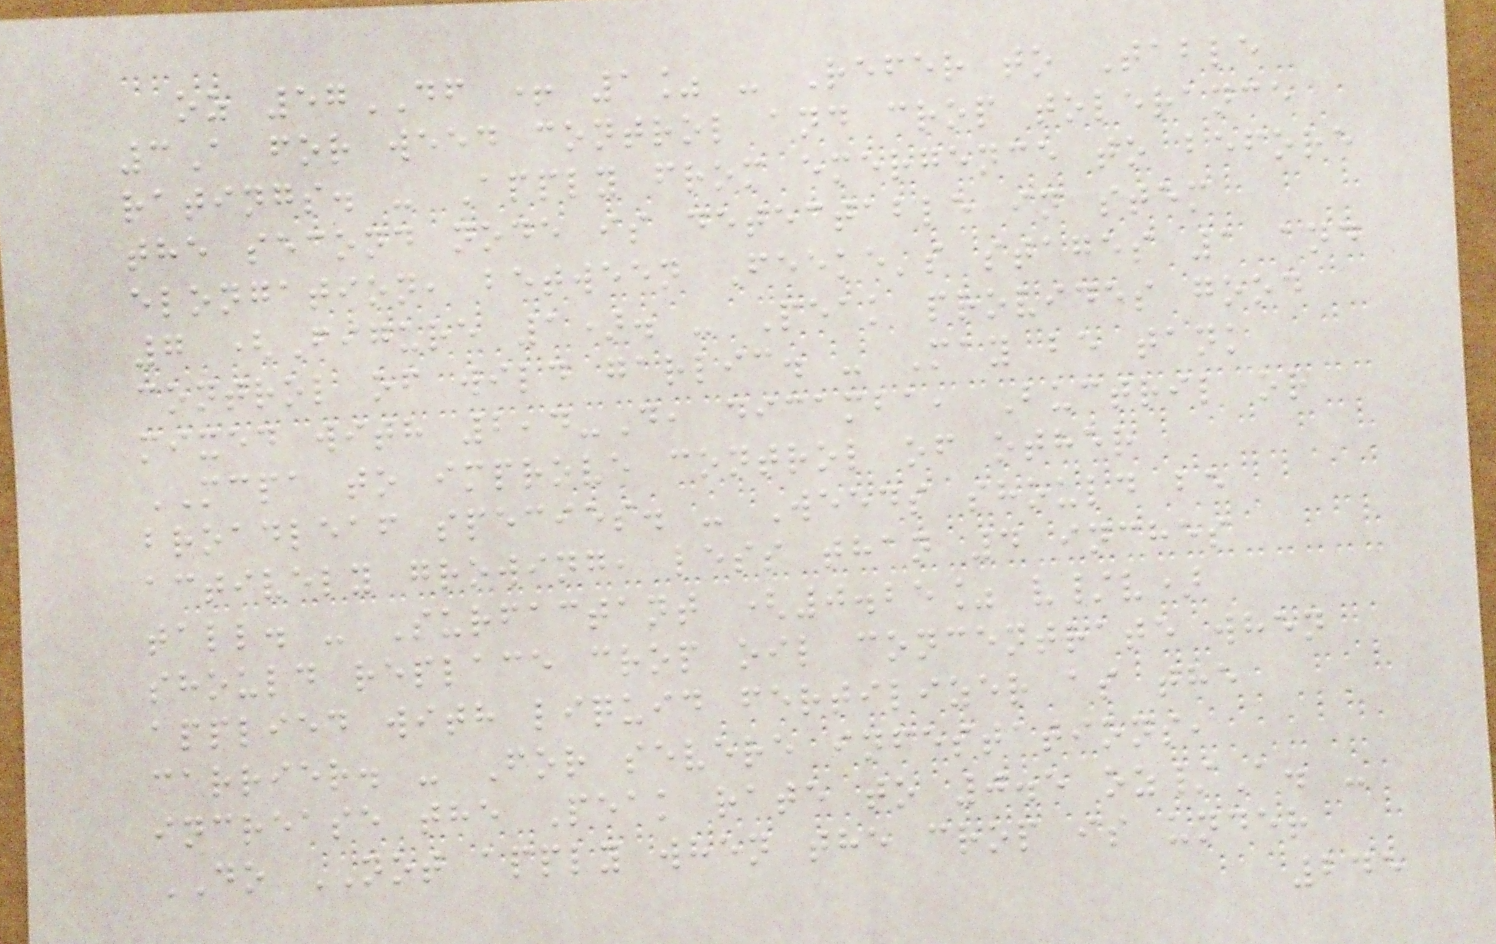oz 57DF + 1% - Refer to Table
3A for weed control and crop tolerance
ratings. - Apply from emergence to before
the second node is detectable in stem
elongation, between Feeke's stages 1 and
7 (Figure 1). - Peak provides good
control of wild garlic. - May be tank
mixed with 2,4-D, dicamba, Buctril or
MCPA to improve control of other
broadleaf species. - Weeds should be
actively growing, less than 4 inches
tall. - Surfactant (0.25% v/v)
should replace crop oil concentrate when
applied with liquid fertilizer as the
carrier. - For severe infestations,
increase the Peak rate to 0.5 oz/A. -
DO NOT apply when the crop is under
245
